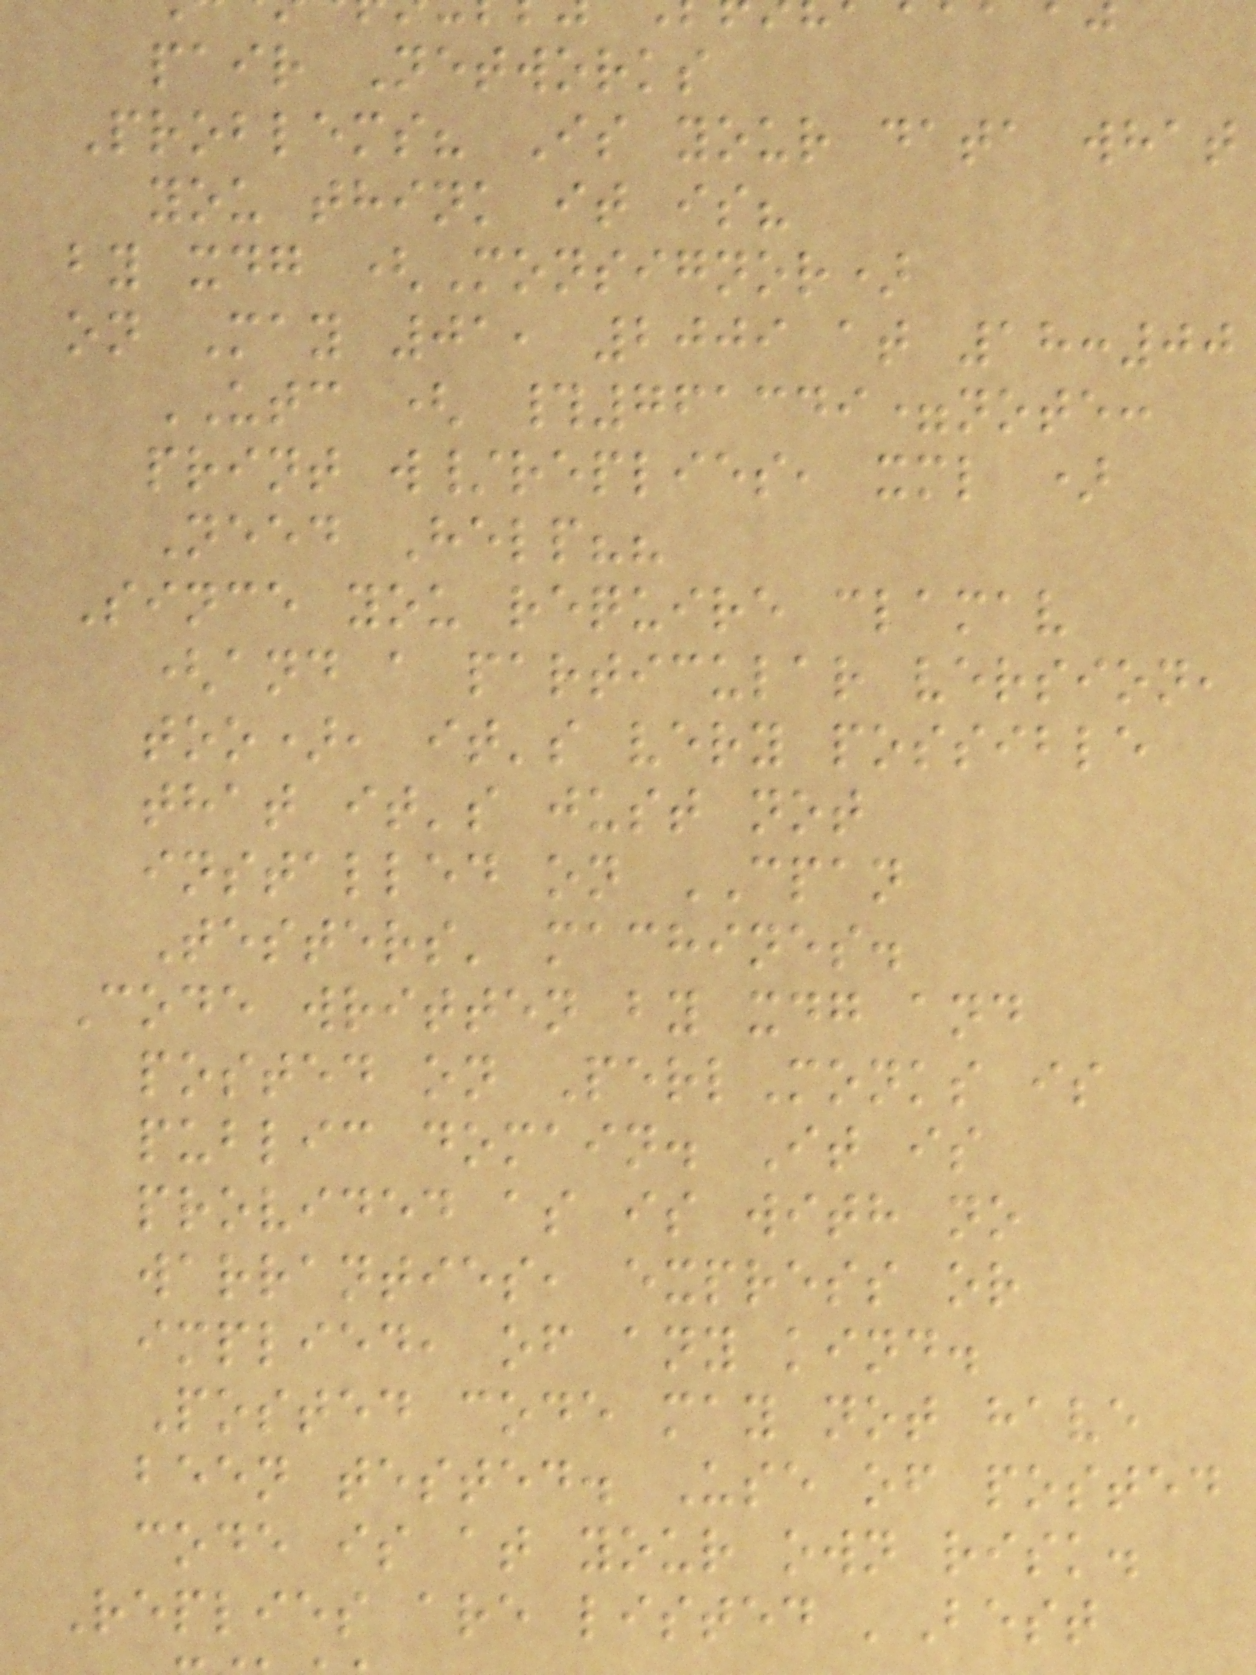pair Networks
Problems? Is your data what
you think it is?
by xdg (Monsignor)
on May 01, 2009 at 18:00
UTC ( #761349=note:
print w/replies, xml )
Need Help??
Since you require clamav
(and a particular version,
too), it's very possible
that it's just not
installed on CPAN
Testers' machines.
Code written by xdg and
posted on PerlMonks is
public domain. It is
provided as is with no
warranties, express or
implied, of any kind.
Posted code may not have
been tested. Use of posted
code is at your own risk.
Replies are listed 'Best
